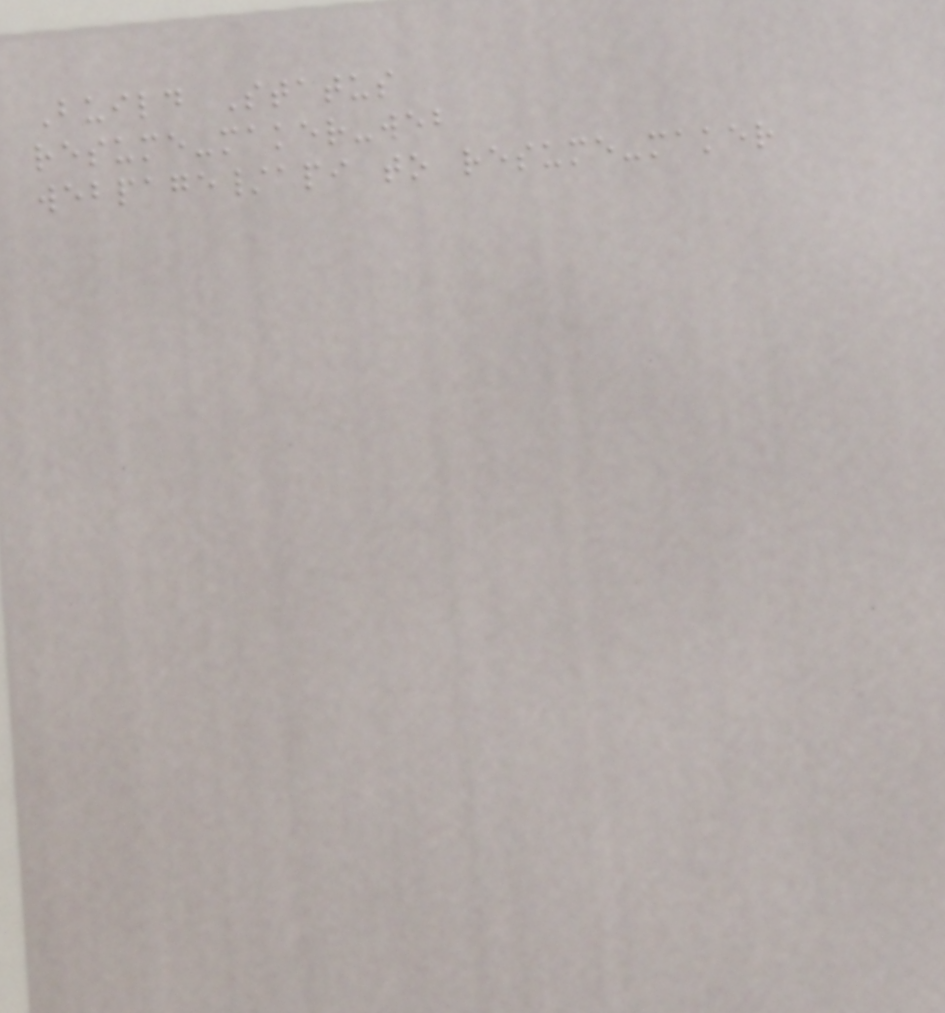Build Status
resume-maker-web
webpage/api to resume-maker
